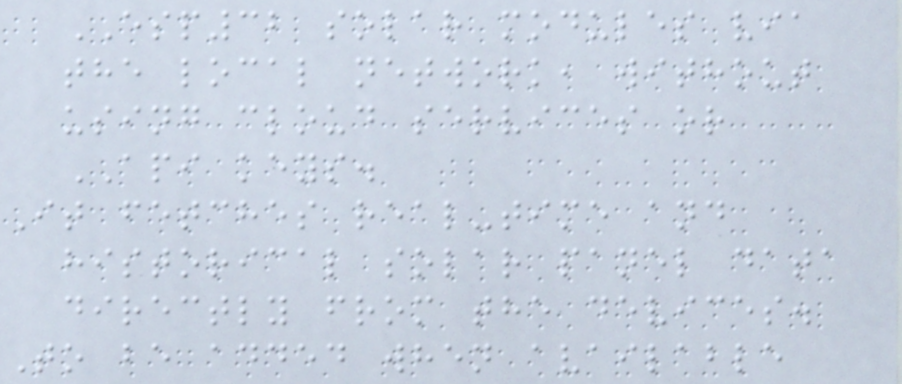ESP32 solar modules via
the local network, without
using cloud services or
API keys.
It fetches real-time and
historical solar panel data
directly from the devices.
To be added when available
